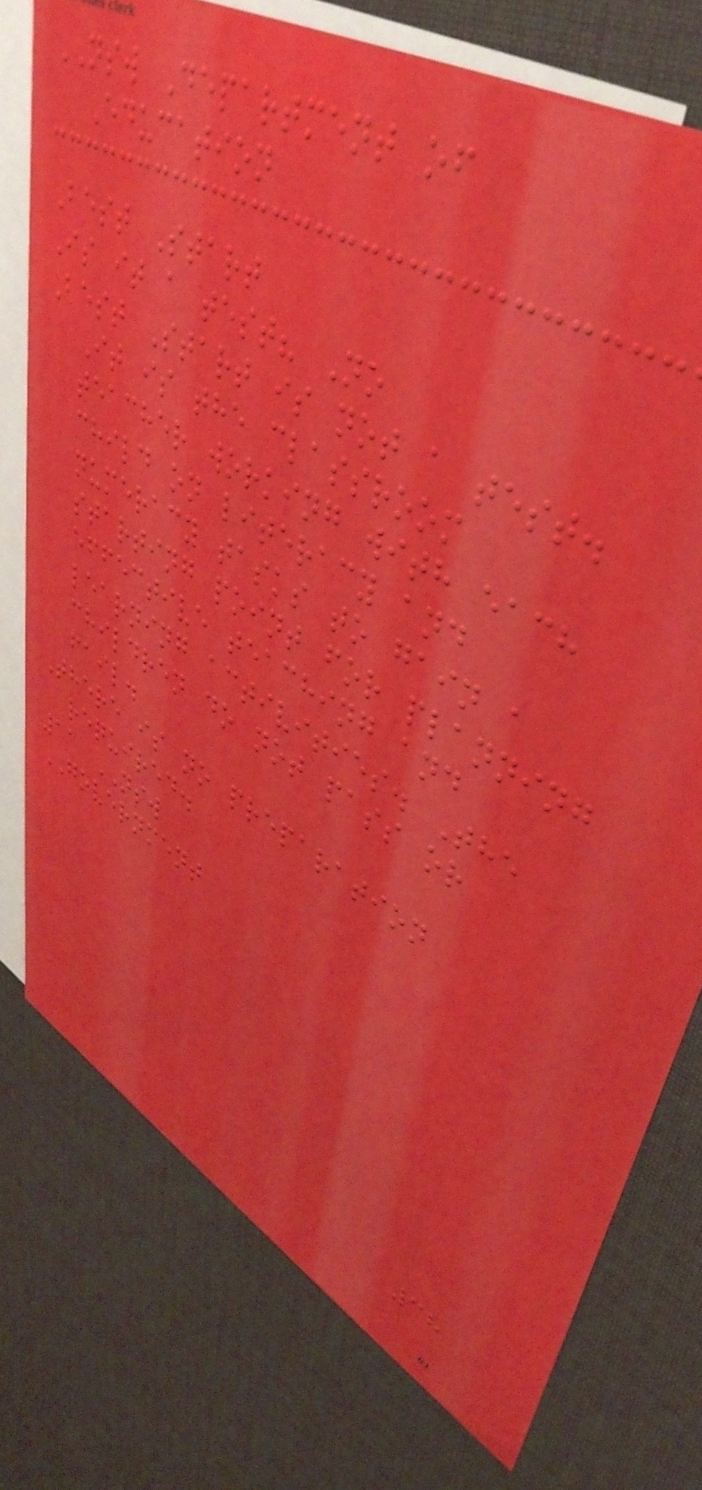NSW Department of
Education
Best Start
Is it a test? No
Best Start is not a test.
It is the classroom
teacher working with each
child on literacy and
numeracy tasks to gain a
starting point for planning
effective teaching and
learning activities. The
children do not pass or
fail.
There is no preparation
required.
11 NSW
GOVERNMENT
38
